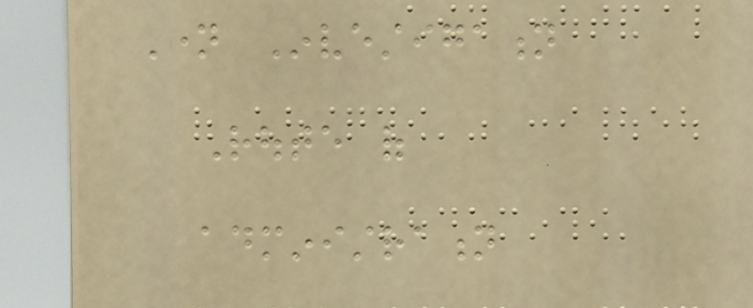Name Investigation
Route of
administration
